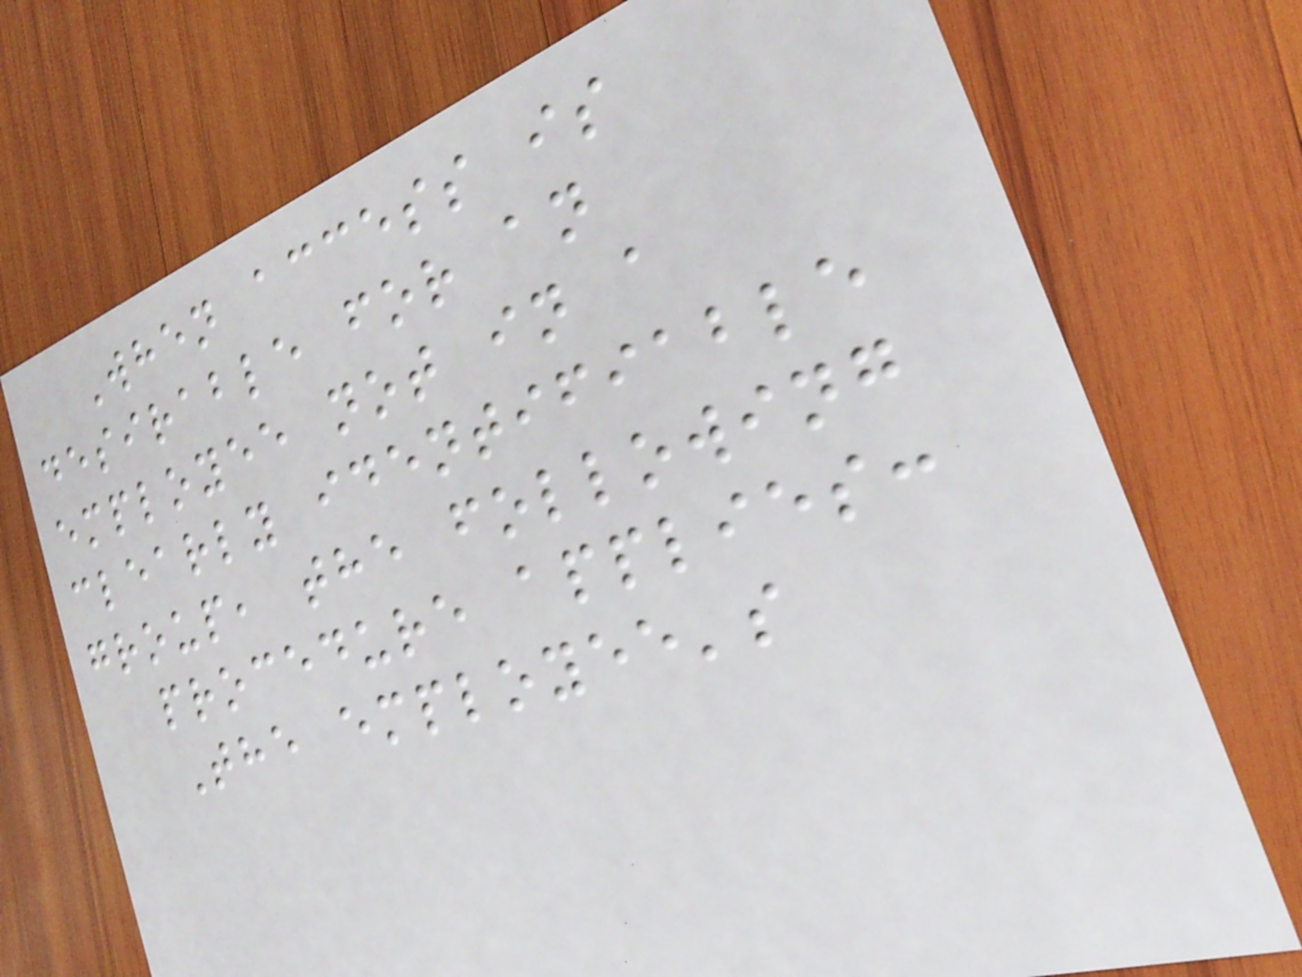When access is
desirable for an
employee not in a
clearly identifiable
group, the following
procedure applies:
The employee's
